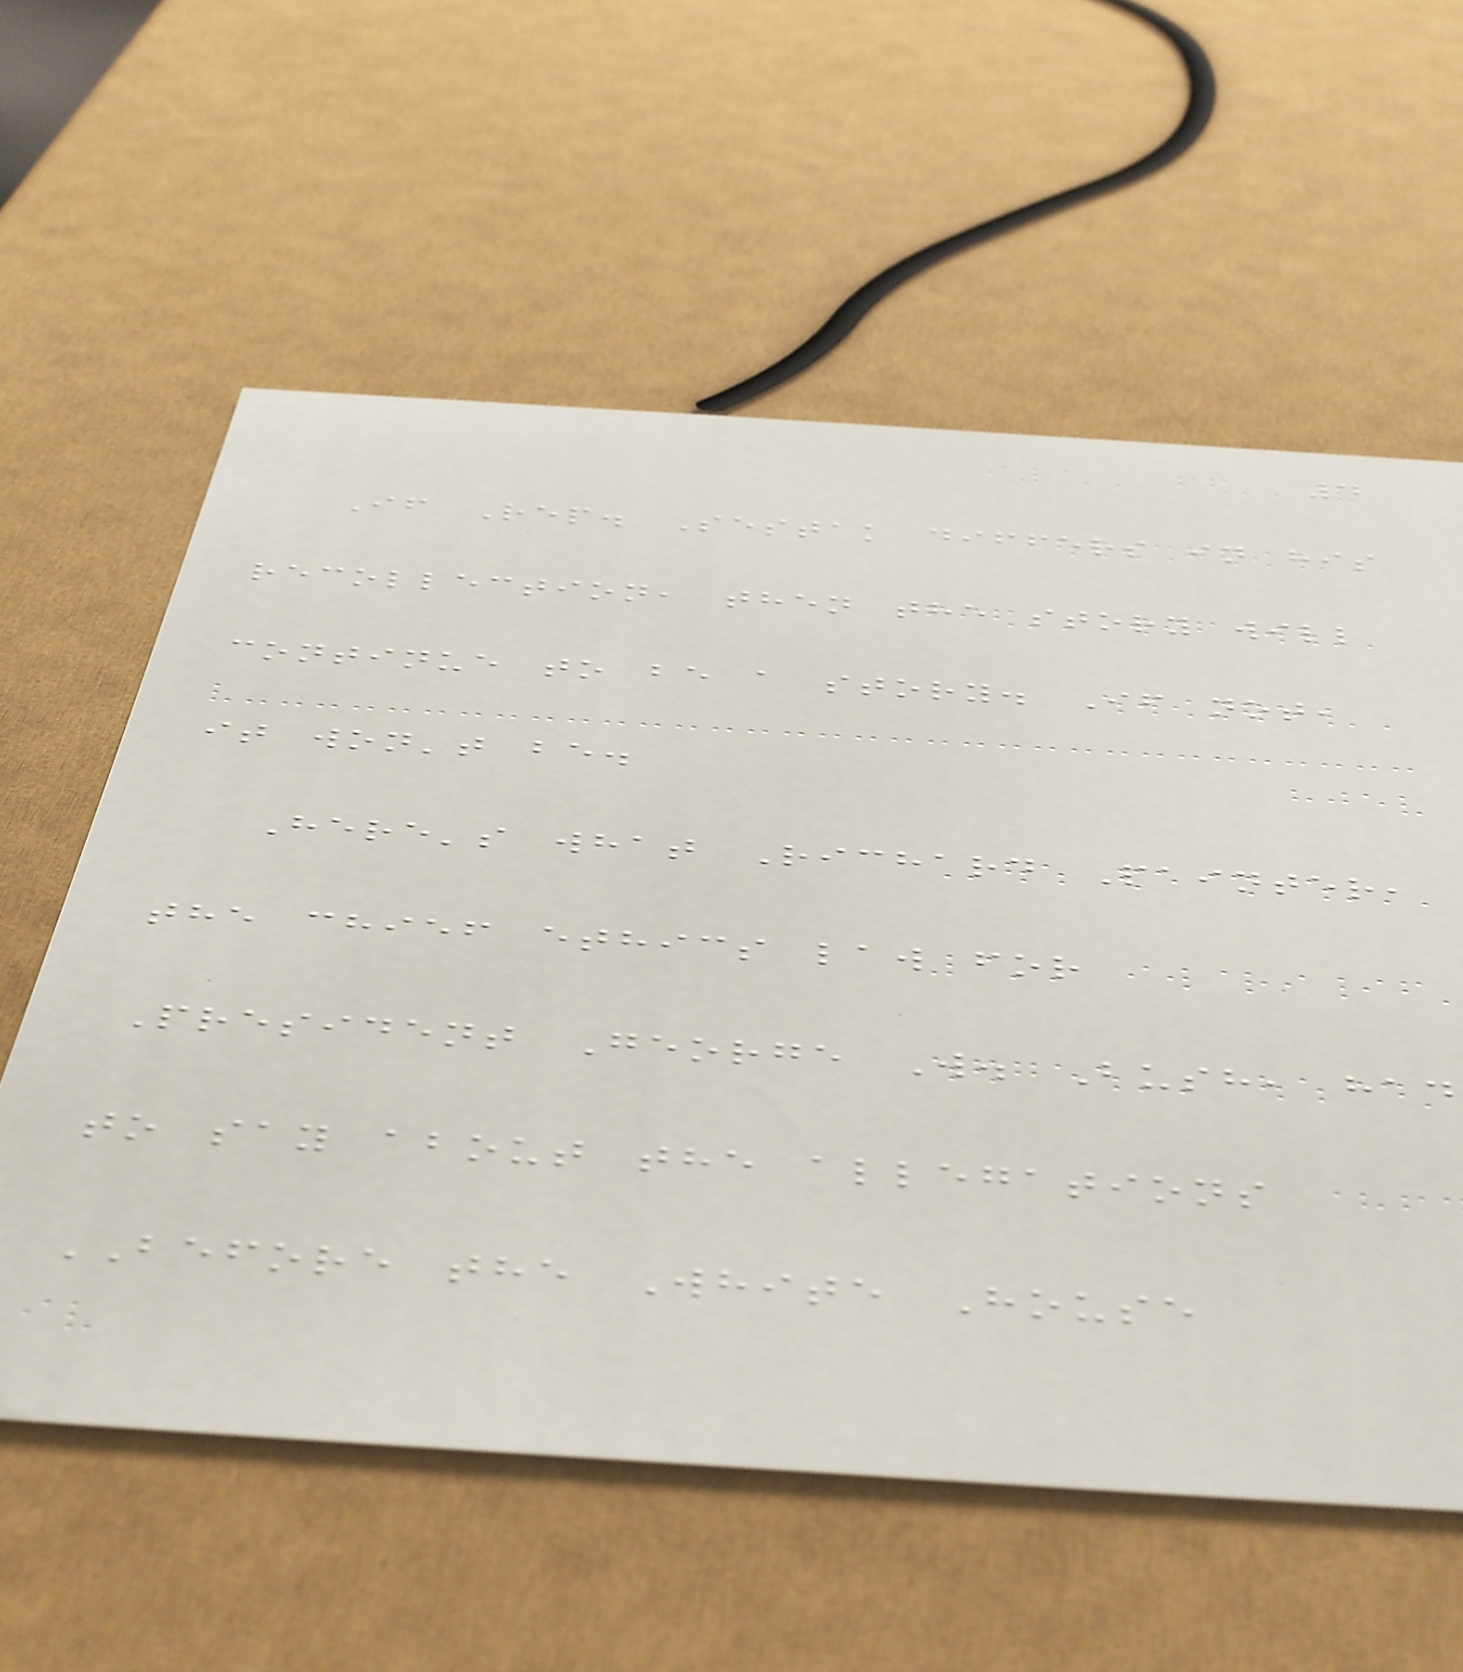4
If Rep. Sestak differs in his
recollection, then the story will
continue to be a story. If not,
it won't be.
Here's what Richard Painter,
the chief ethics law for
President George W. Bush, had
to say about the allegations
BEFORE the White House
